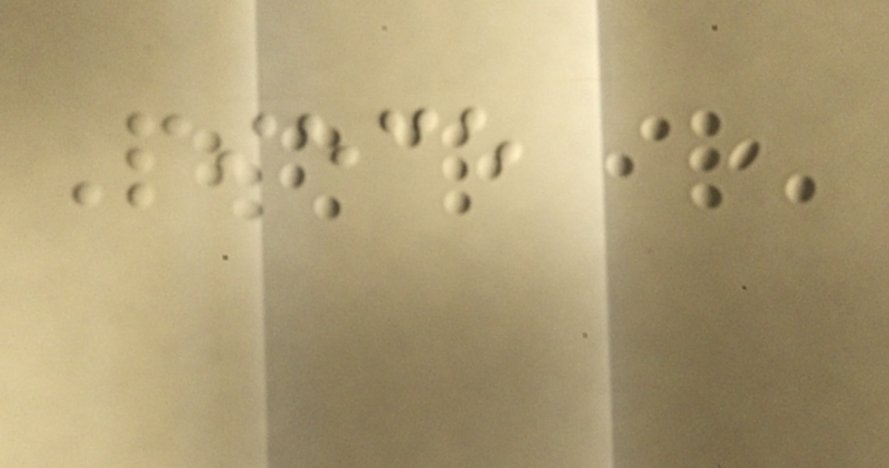Piece
